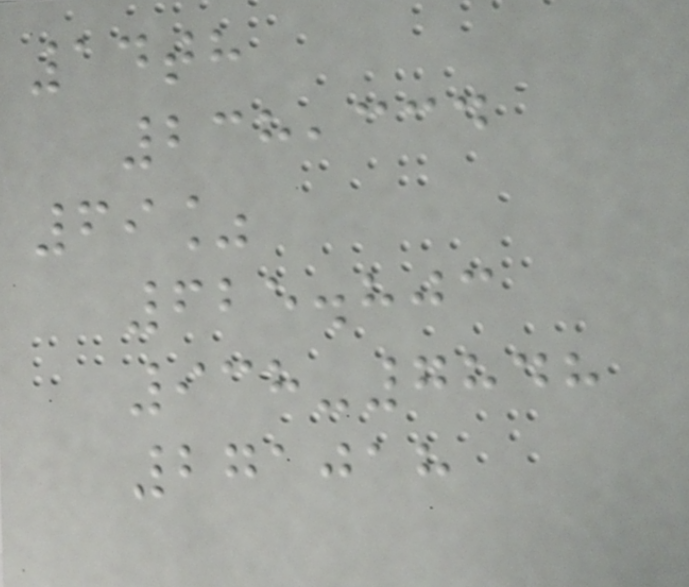14th
238,334
69%
625.803
938-7848
271018
